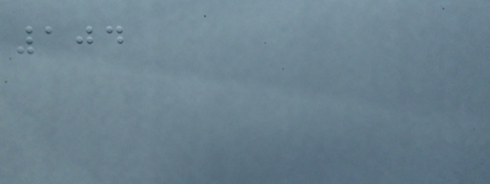104
